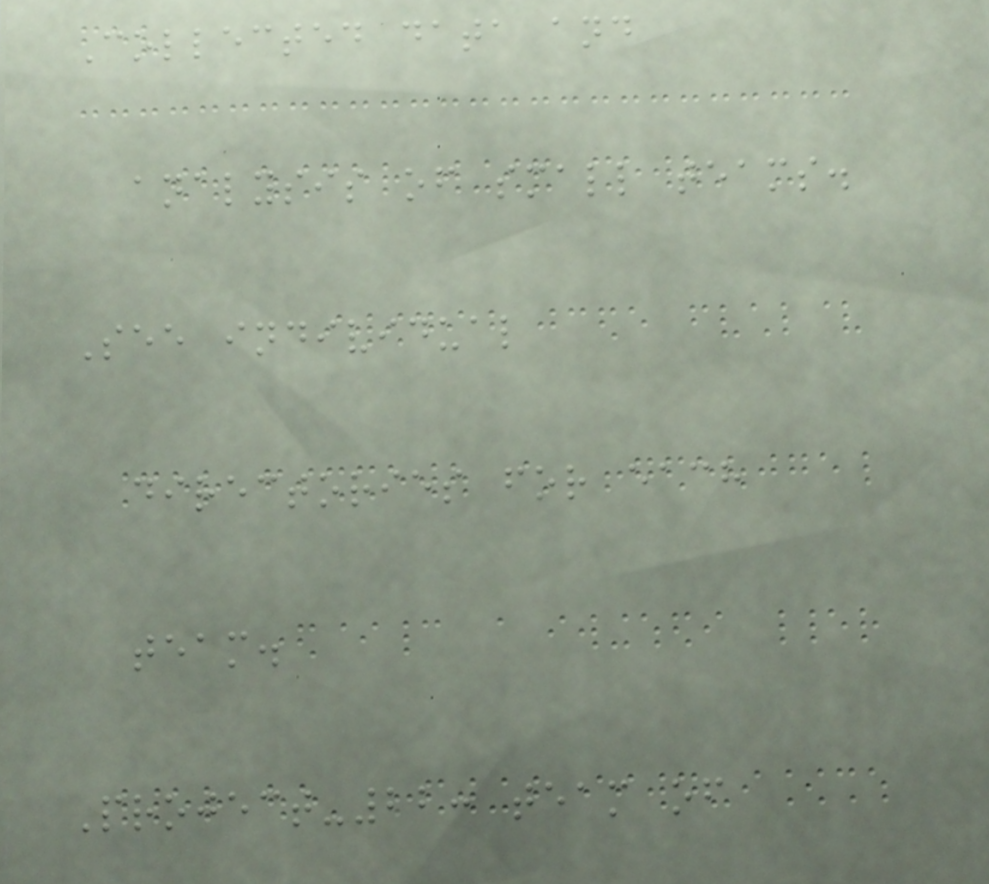Collected data and
analysis of small teams.
See individual
directories for each
team.
Project-22: team of
